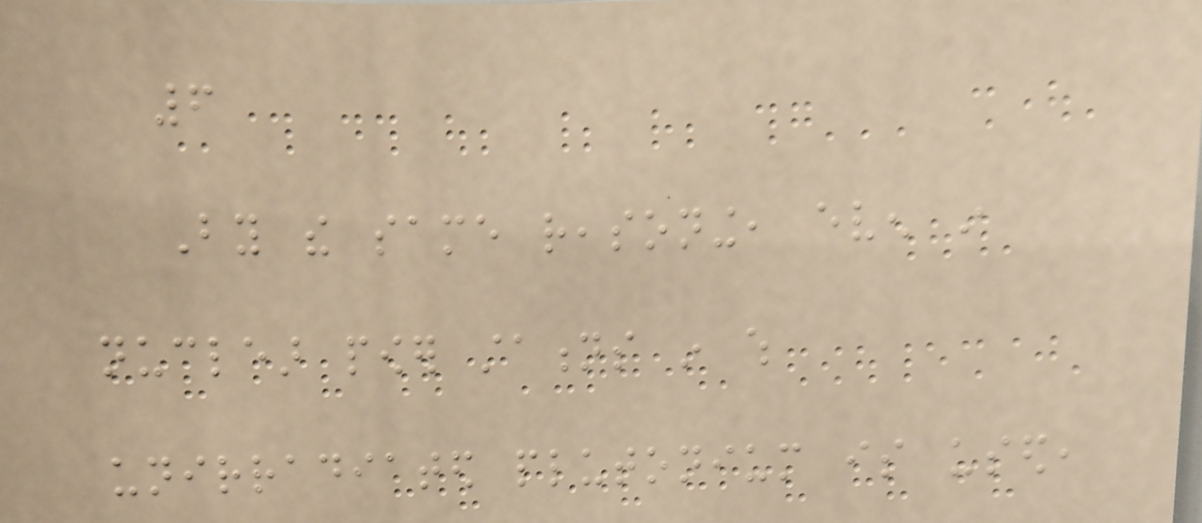6
By the same reasoning, even in
nuclear power stations in which
unirradiated plutonium is used,
